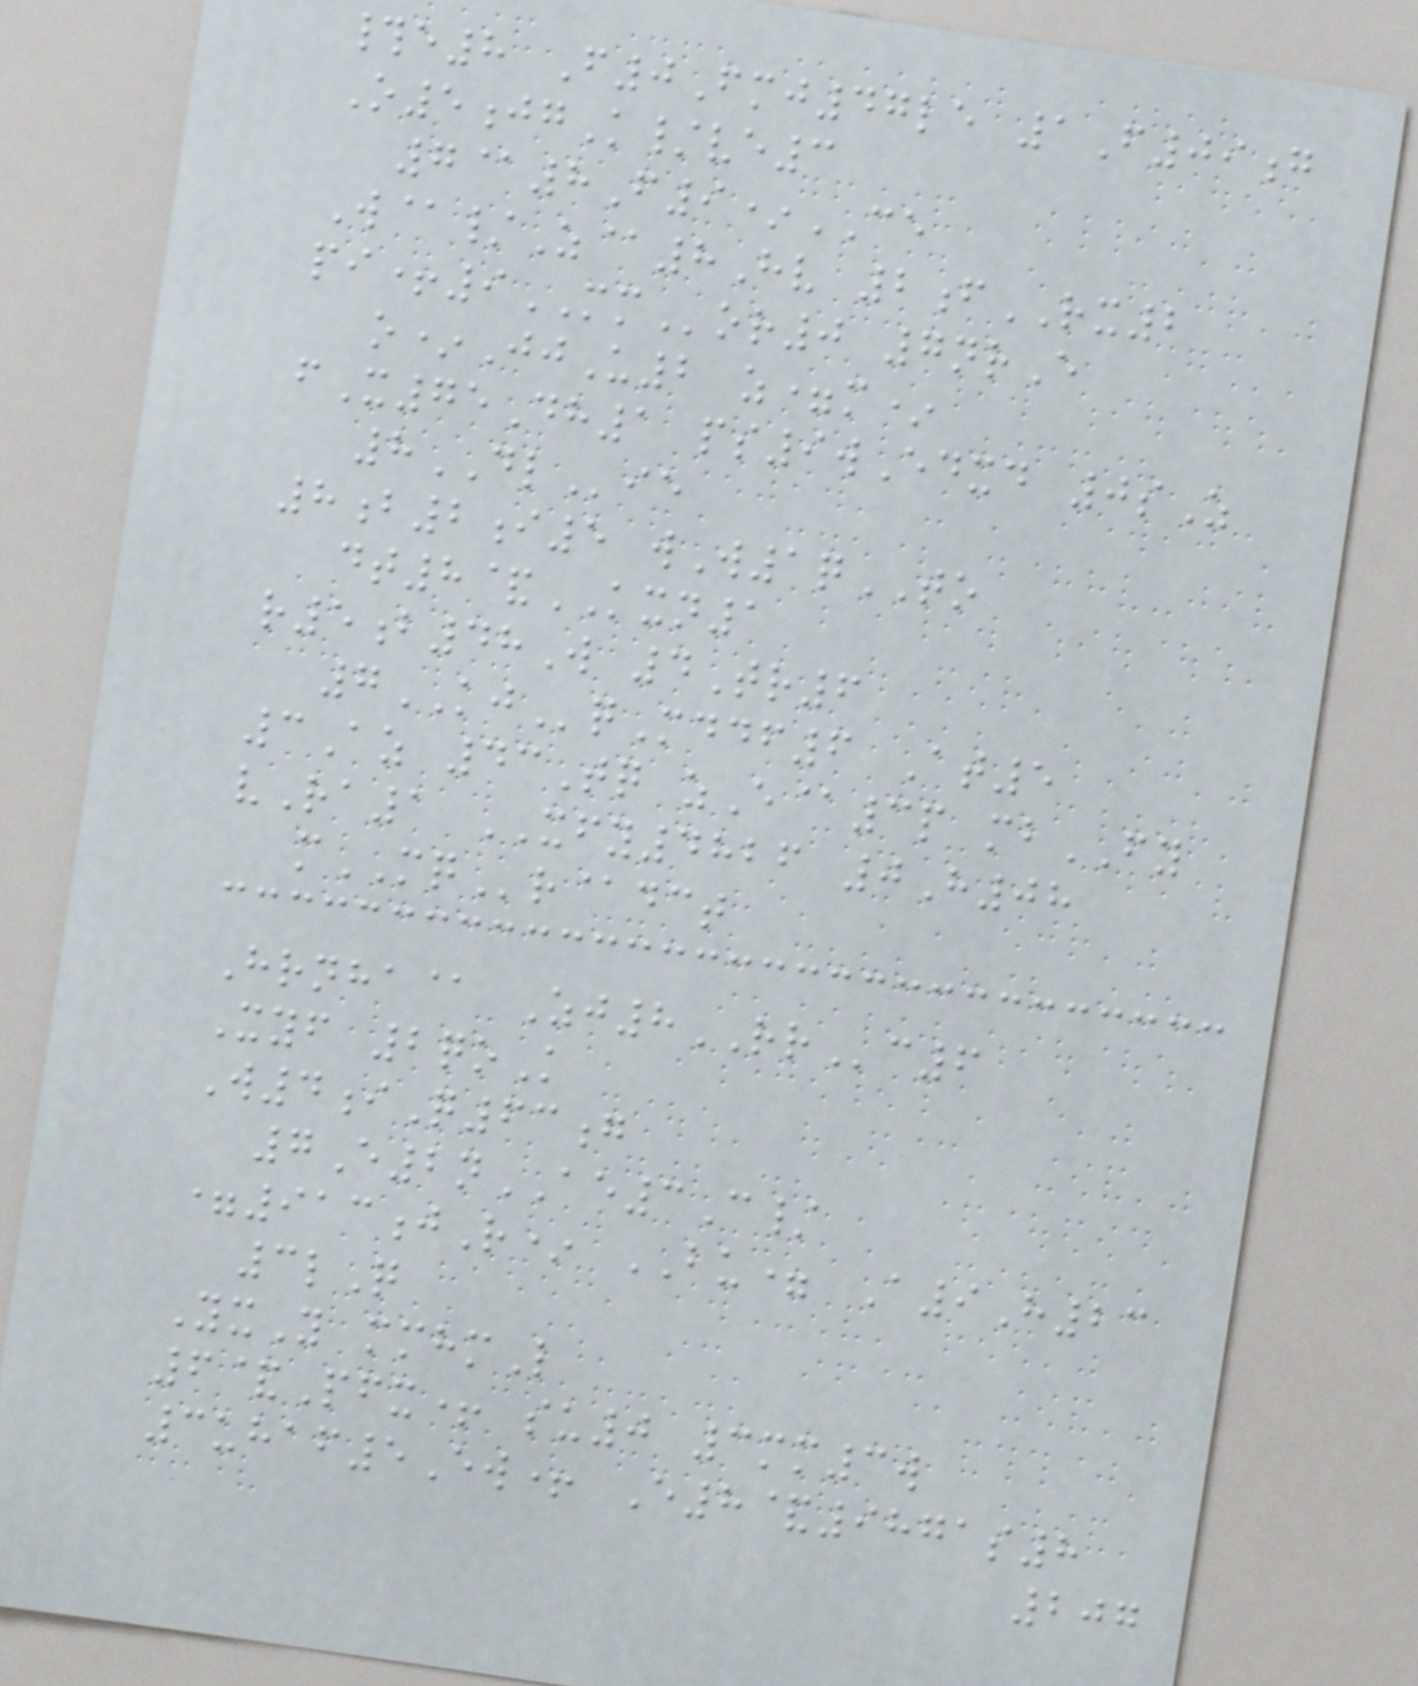#e8 F0Fmj47le 1F09g
O5jgK/ve3
7@8F9*CE
W@/Z@8Hv 2fRX2
pi+9MMor0 7nrE
o*JjU2 z=m*
fX75Dh1 ps9wEdxd 0sZ
8DLie
8b2i5 wW1qTO
dt8&KXN1
r5b48W 4Tr6
7KJqMddf6 At5
3Az 43Tq zE@3p mbFY
vRa1 XFY4826 0H08
mMQr@dct
Hrnha@ Zj8RRc6
Xyf 2qoK
W4iQ63g
7E2nAE3C/
=913jR* BU= A9H23
3lQ
YxY mmhmL
6&Pfx+ su0 3mm3w
3uhaf5Ew+ E8&9871s8
207
